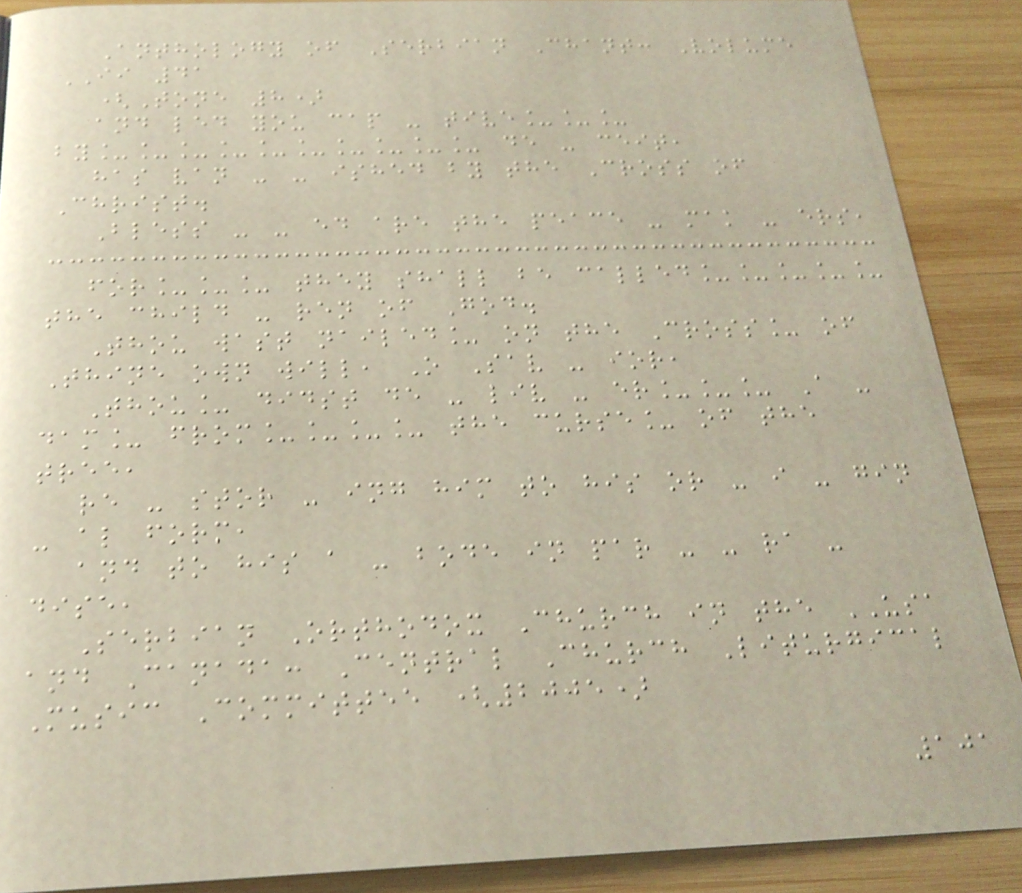Anthology of Serbian Chant: Volume
II 41
(Tone 8)
and led you cap - tive___
by__________ de - ceit,
has van - - ished by the Cross of
Christ.
Bless - - ed are the peace - mak - ers,
for___ they shall be called_____
the child - ren of God.
Thou wast nailed_ on the Cross_ of
Thine own will, O Sav - ior,
Thou_ didst de - liv - er___ A -
dam_ from____ the curse_ of the
tree,
re - stor - ing him to his or - i - gin
- al form,
and to his a - bode in par - - ra -
dise,
Serbian Orthodox Church in the USA
and Canada: Central Church Liturgical
Music Committee (2005)
101
